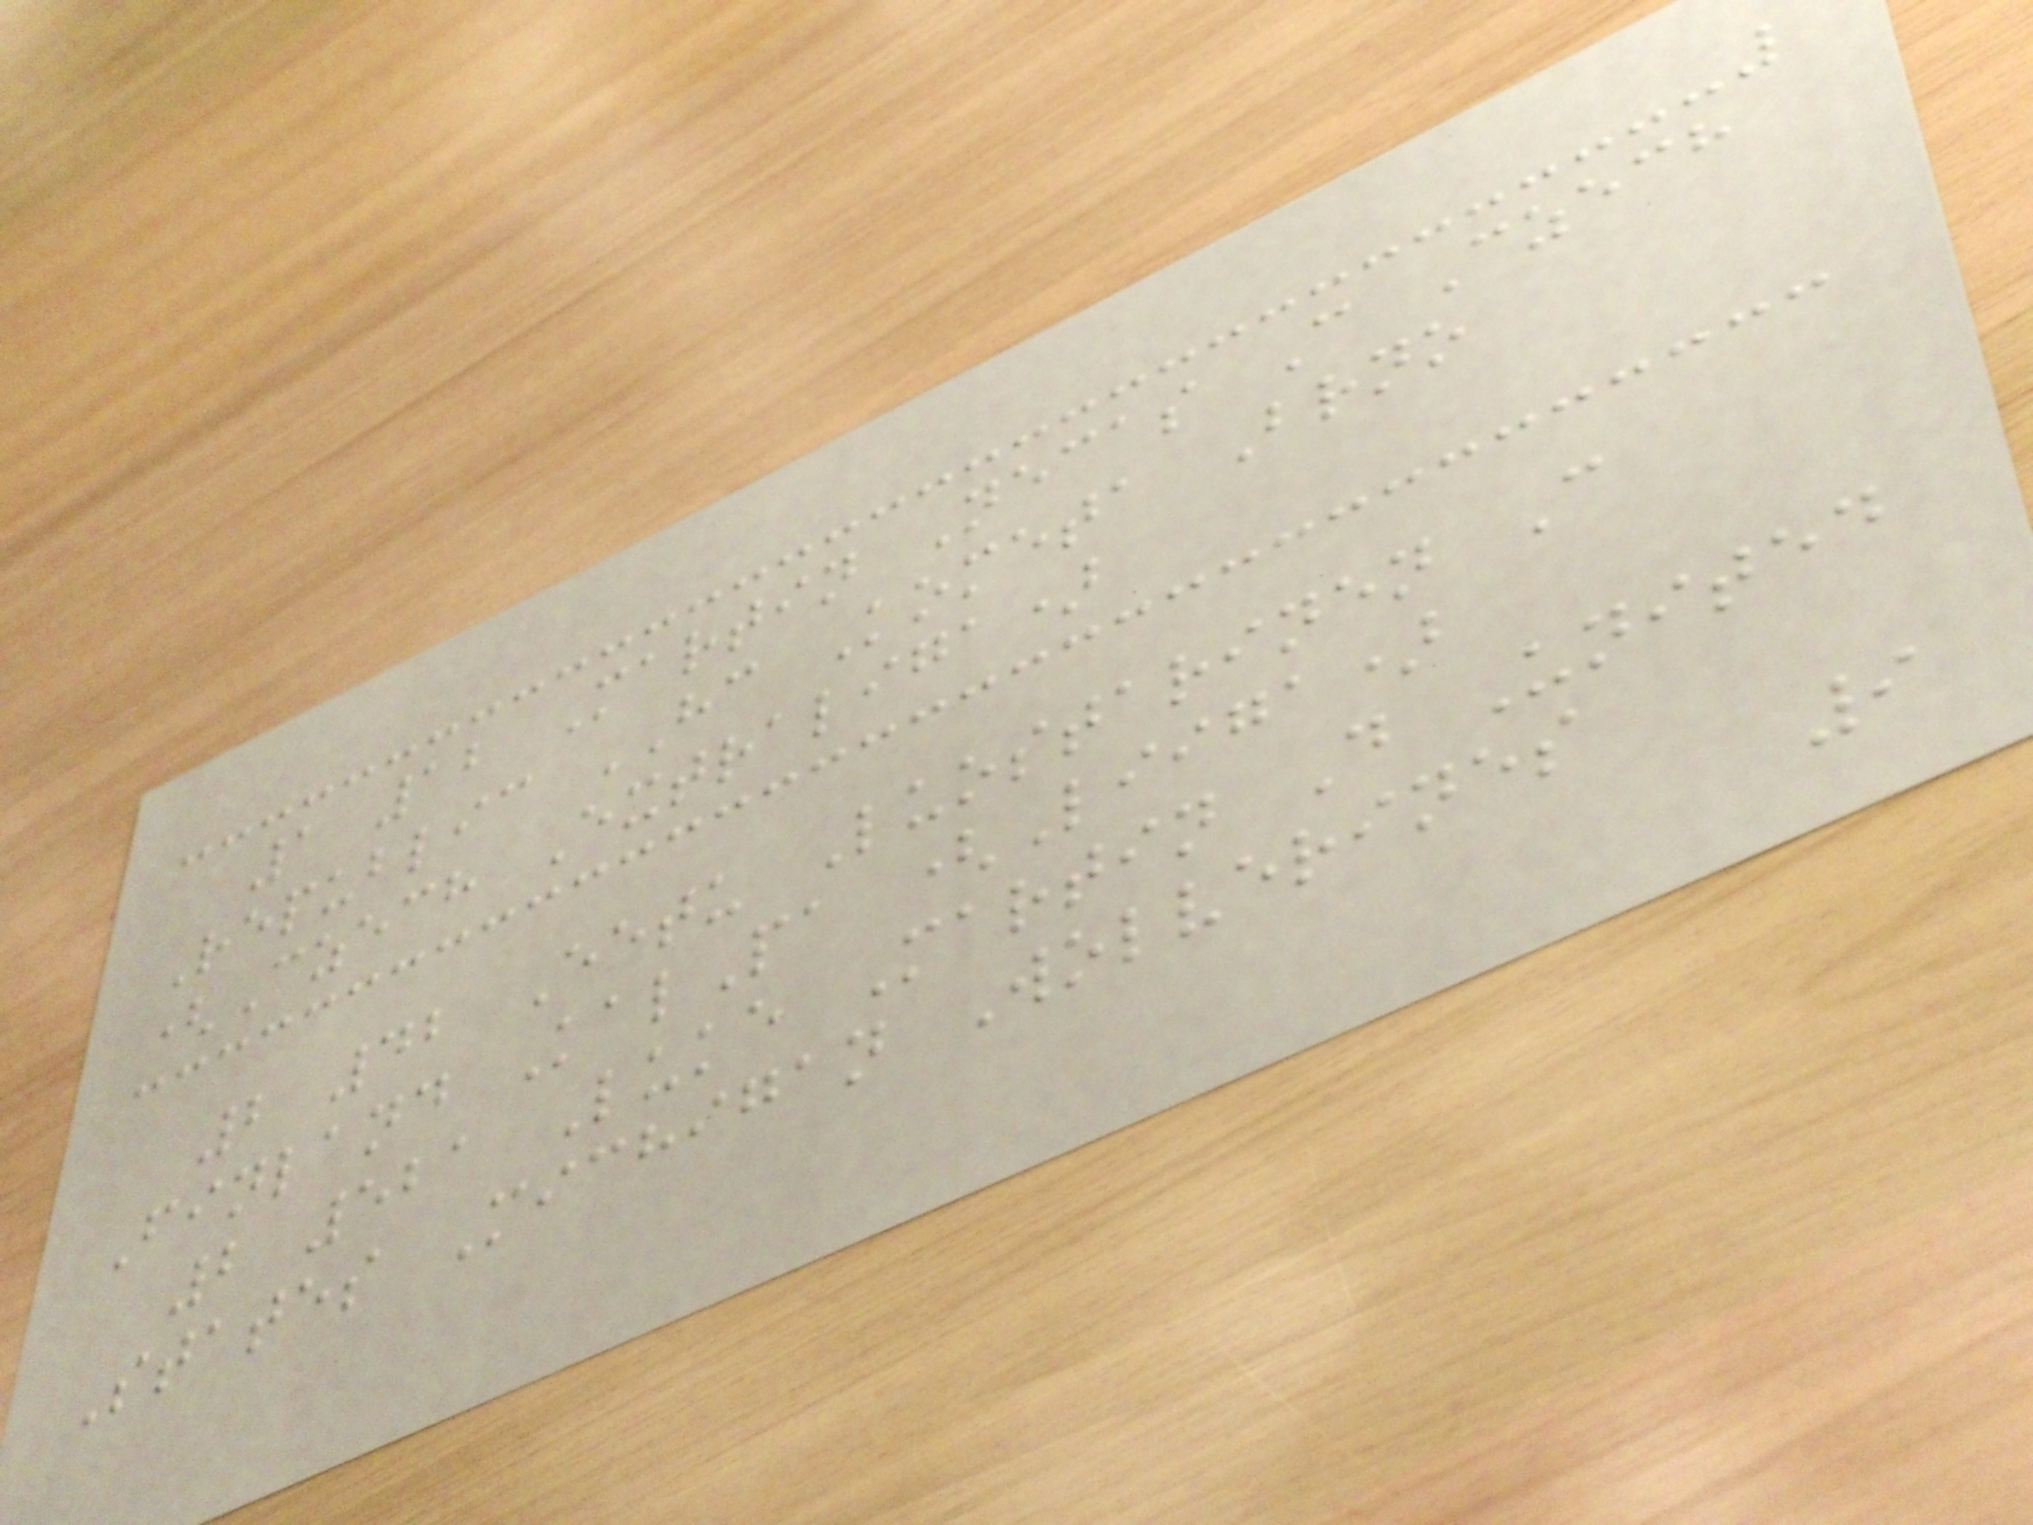1 12 Martin Necas C Czech
Republic HC Kometa Brno
(Czech Extraliga)
2 42 Eetu Luostarinen C
Finland KalPa (Liiga)
2 521 Luke Martin D United
States Michigan Wolverines
9
